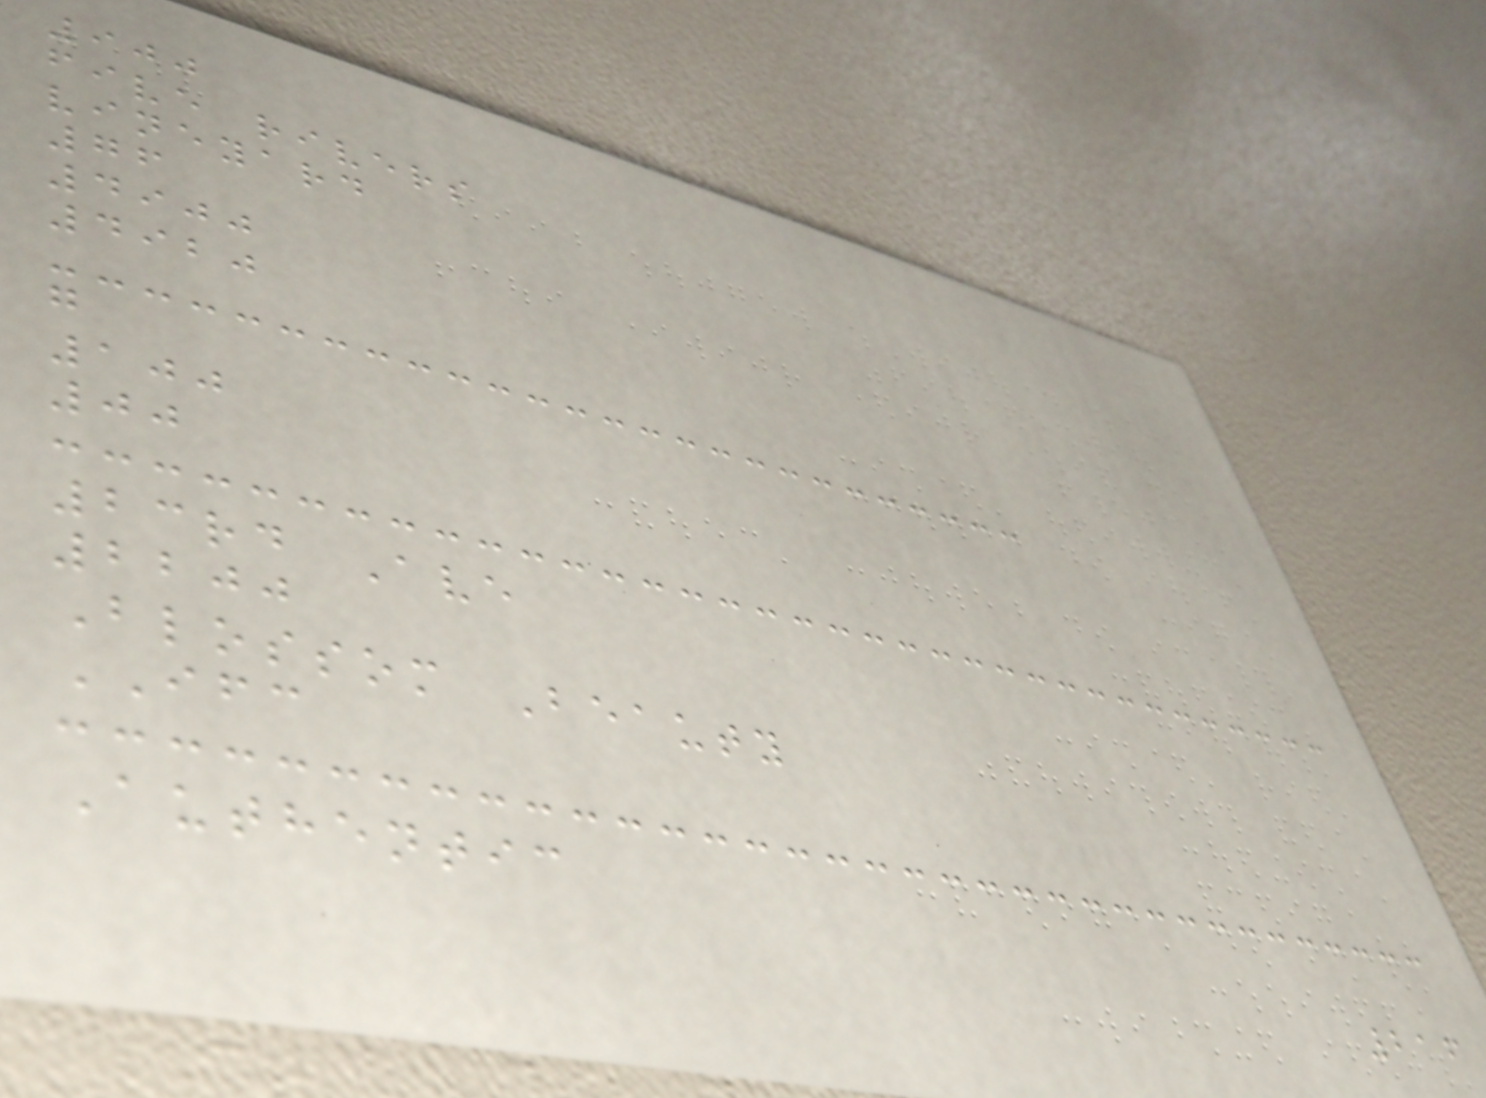900
five rivers
vineyard
76
4900
4920
g
100
00
23rd Ave
2200
Blossom Beauty
IFC
Authentic
216
